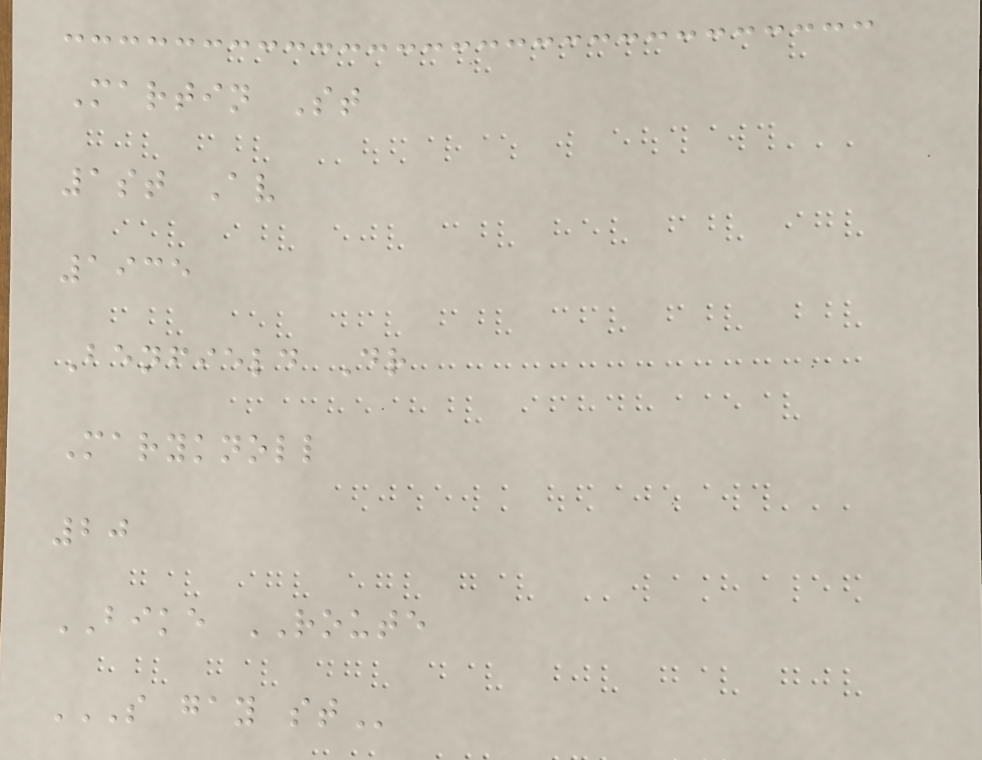Martin St
1st Av
1935
Benfield Dr
Maryknoll
20
BIKE ROUTE
S GAY ST
